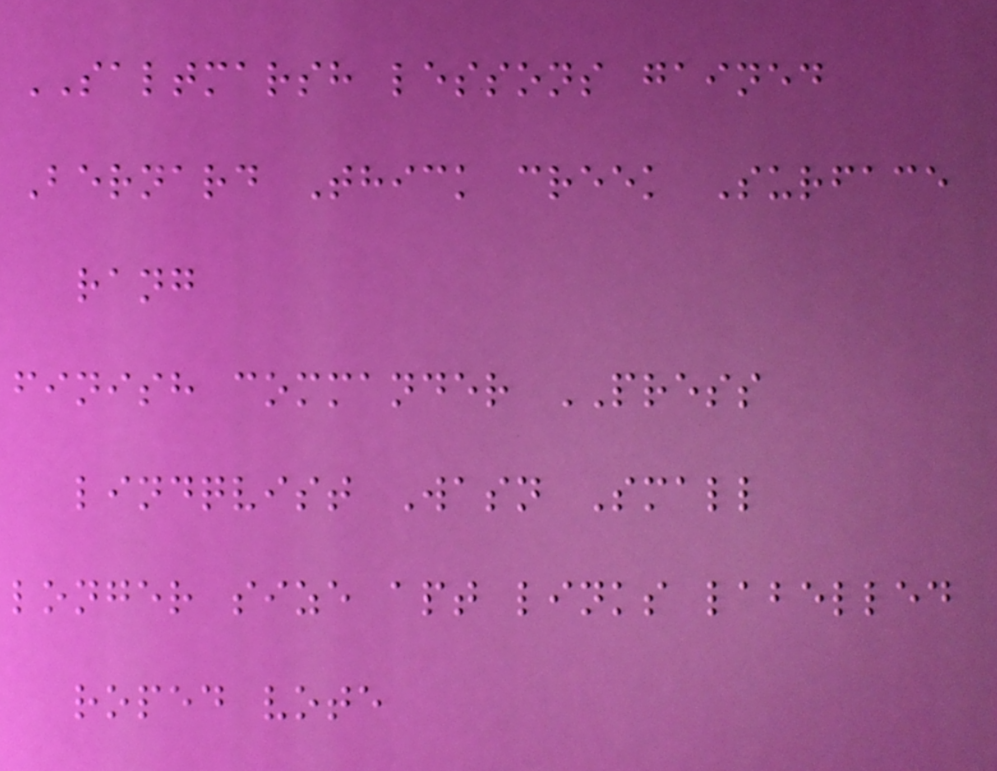SALTMARSH lessons gained
Bernard Thick creek Surface
rang
finish commander PRESS
lindqvist Wasn Small
longer size apt links labelled
roped vote
